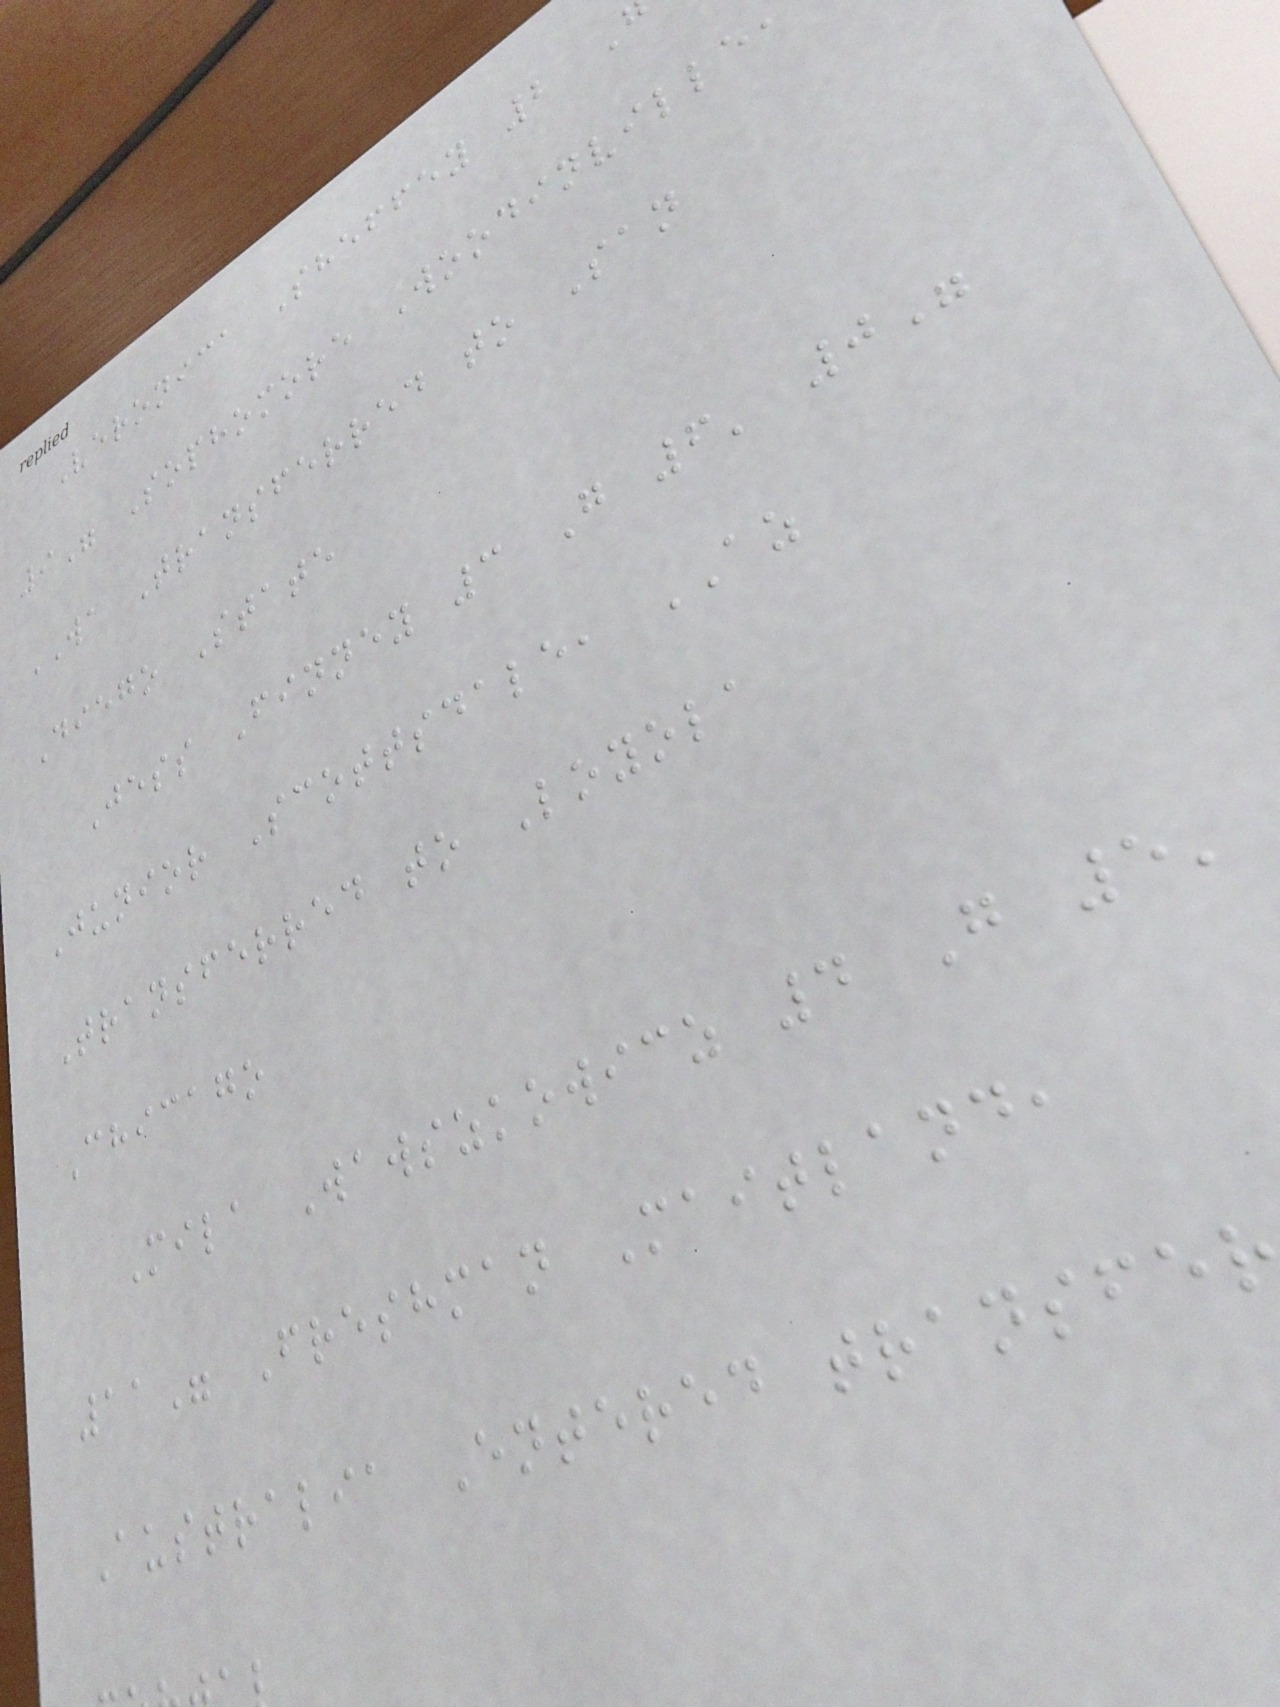Veronica Sheffey 2
9" Sophomore Woodinville
WA Transferred to San
Diego State
Jess Finney 3 G 6' 0"
Junior Scottsdale, AZ
Transferred to Loyola
Chicago
Mila Wawszkowicz 4 G 5'
11" Freshman Maitland,
Australia Entered transfe
